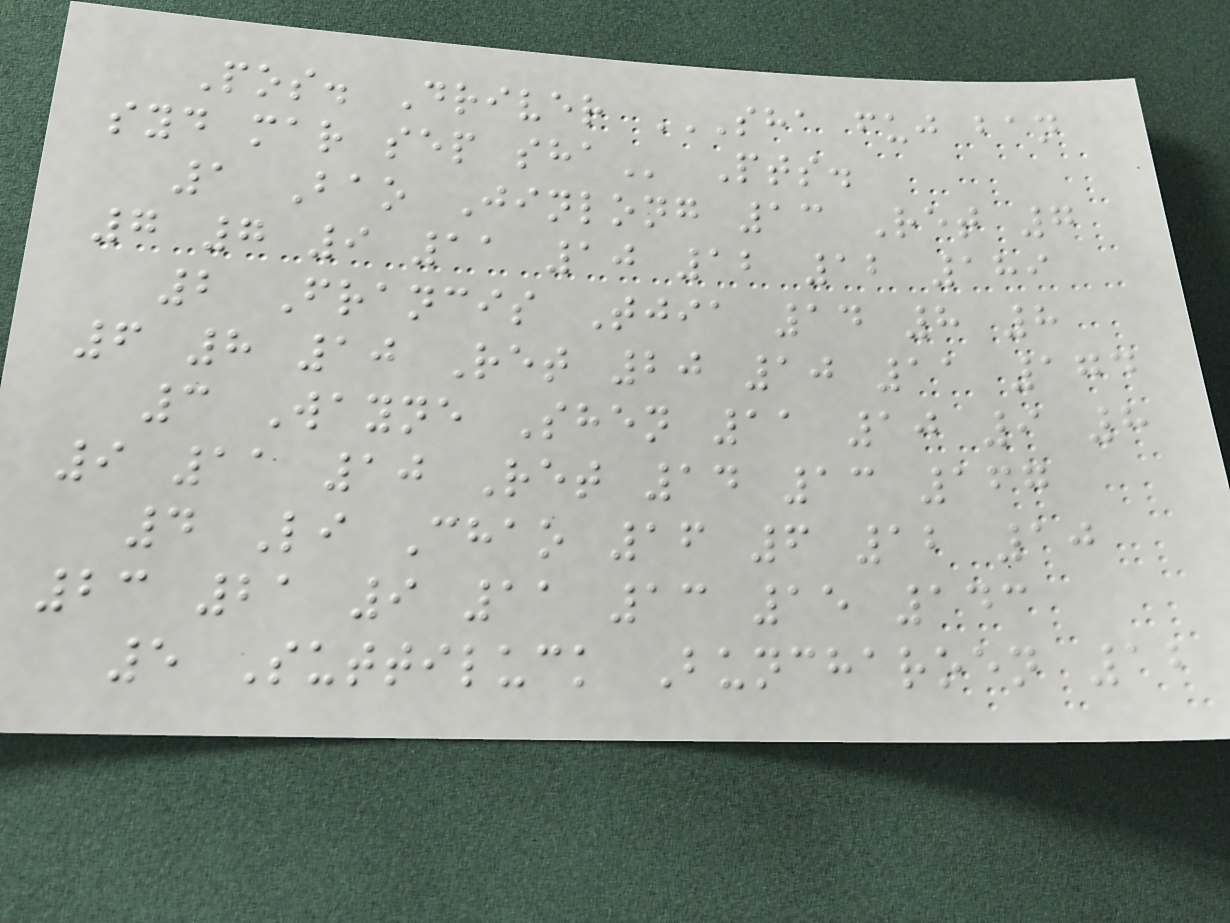Pos. Driver SHA FUJ BAN
SYD MAR SEP SHA Pts.
1 Bao Jinlong 13 Ret 7
7 7 9 11 10 12 12 189
2 Francis Tjia 14 8 8
6 8 10 Ret 20 10 11 174
3 Wayne Shen 11 10 9 8
9 11 10 Ret 14 13 167
4 Li Chao 16 6 12 10
23 21 9 11 13 15 143
5 Suttiluck Buncharoen 12
